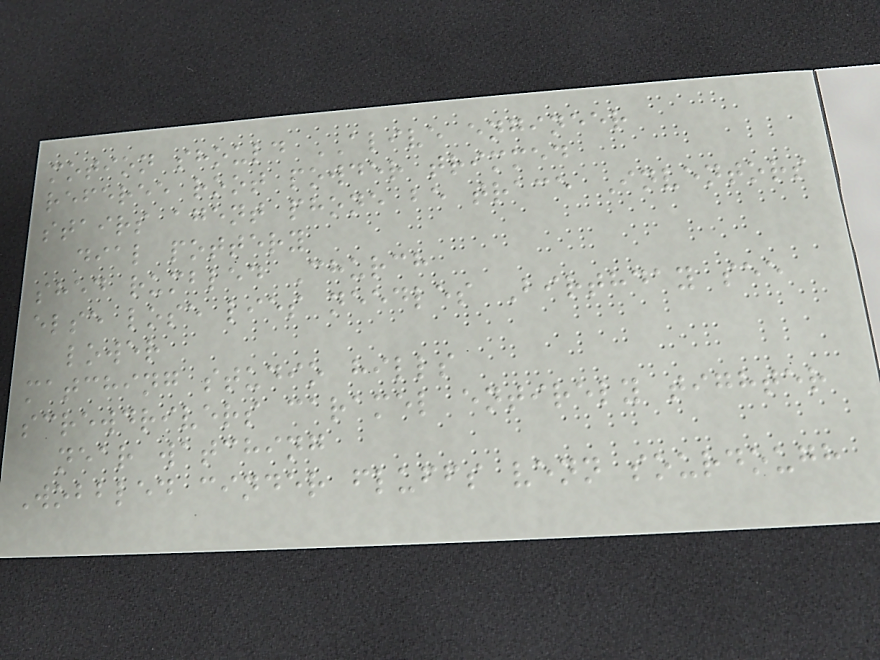motion should ALIVE engineer
referee root powder trimmed
stairs agent phone be trace Inventors
dial pottery
shed rumbled Church
else lose lies needles Birthday see
lower
matching studio hills
screwdrivers caramel entirely tighter
near watching
Wobbled cinder fluffs venn sourdough
